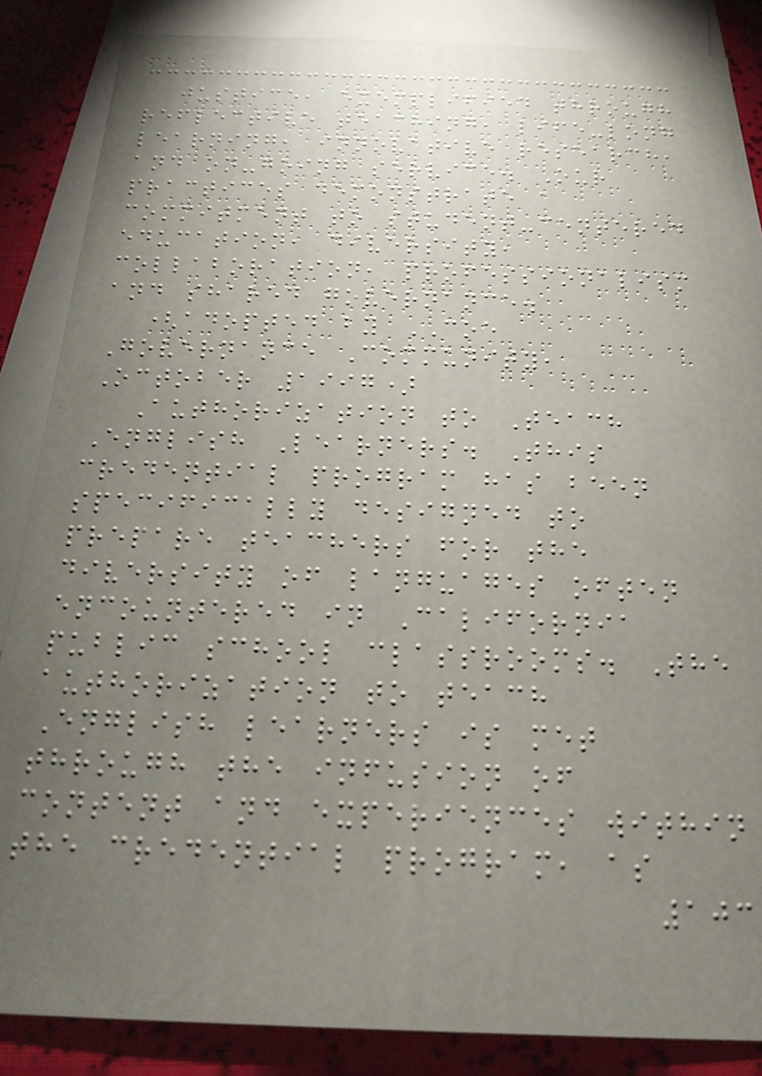justice, exemplified through
reflective teaching, life-long
learning, innovative research,
and on-going service. Our
practices demonstrate a
commitment to student-centered
education, diversity,
collaboration, professionalism
and shared governance.
(adopted by COE
Governance Community,
October 1997)
Authorization to Teach
English Learners. This
credential program has been
specifically designed to
prepare teachers for the
diversity of languages often
encountered in California
public school classrooms. The
authorization to teach
English learners is met
through the infusion of
content and experiences within
the credential program, as
103
